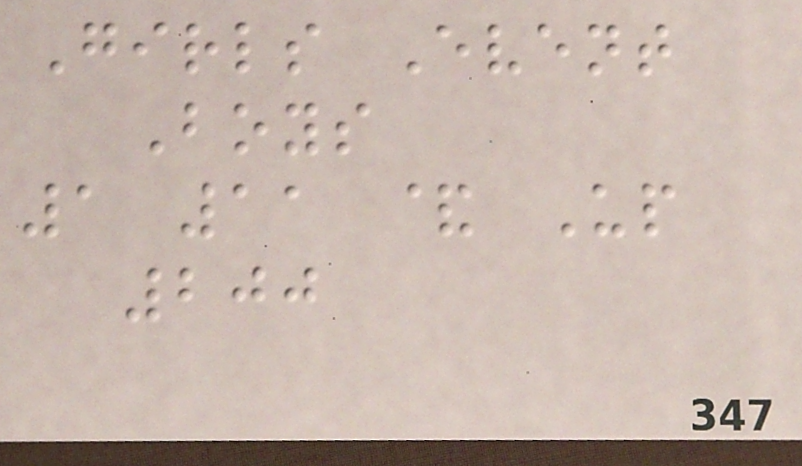Girls Event
Boys
1 11 & Up
200
